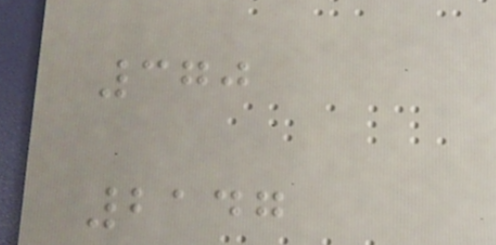370
2147
